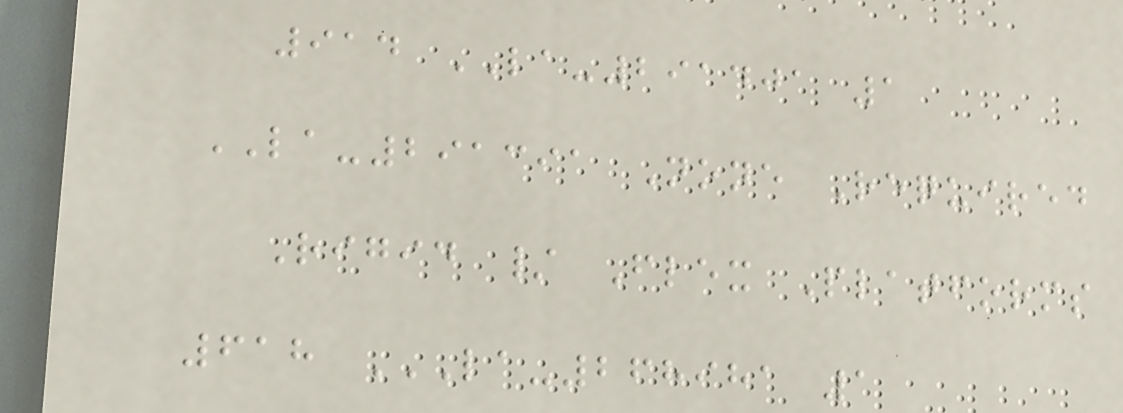914 LA-291401 1
LA-291391 None Required
Rigid / Flex Platforms
618 LA-268981 1
